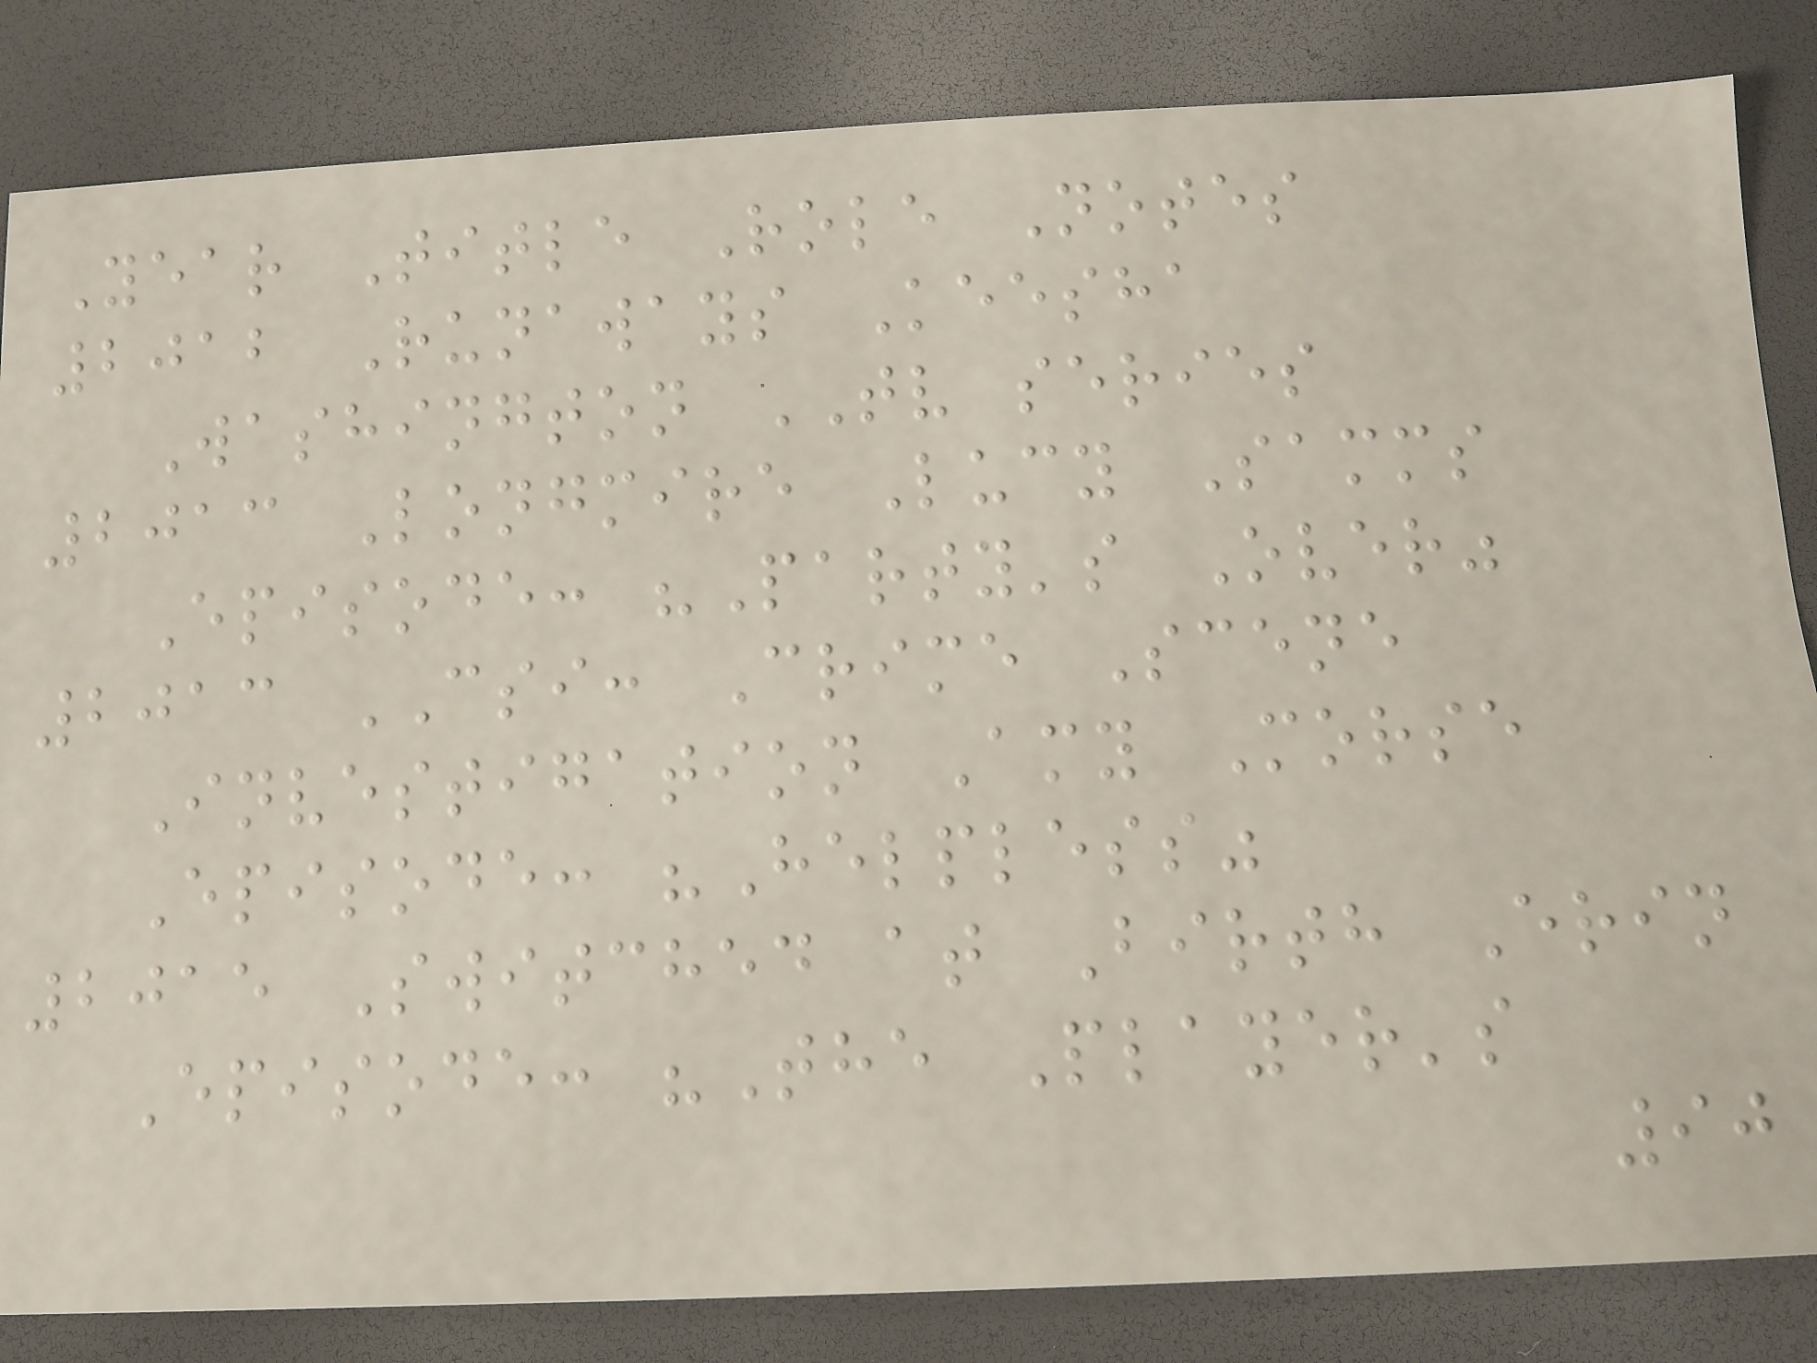Year Title Role Notes
2012 Runaways Keesha
Washington TV series
2013 Longmire Lucy Samms
Episode: "Party's Over"
2013 CSI: Crime Scene
Investigation Amy Morse
Episode: "Helpless"
2015 Switched at Birth Erin
Episode: "The Player's
90
